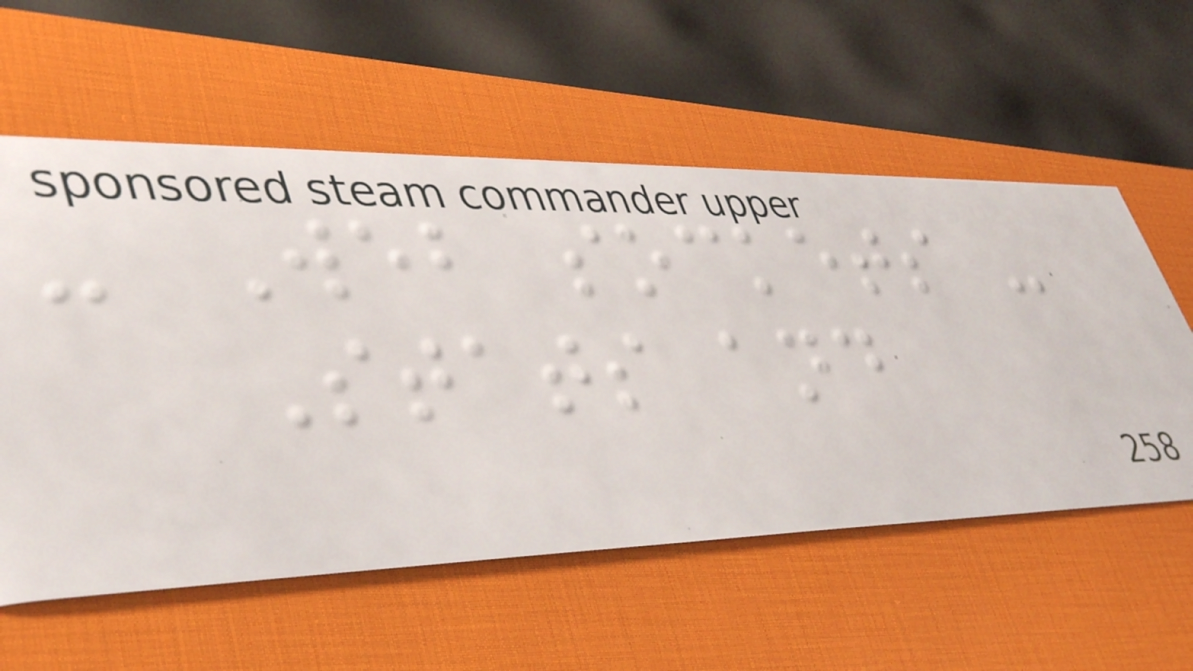- Web sockets -
Stats and
